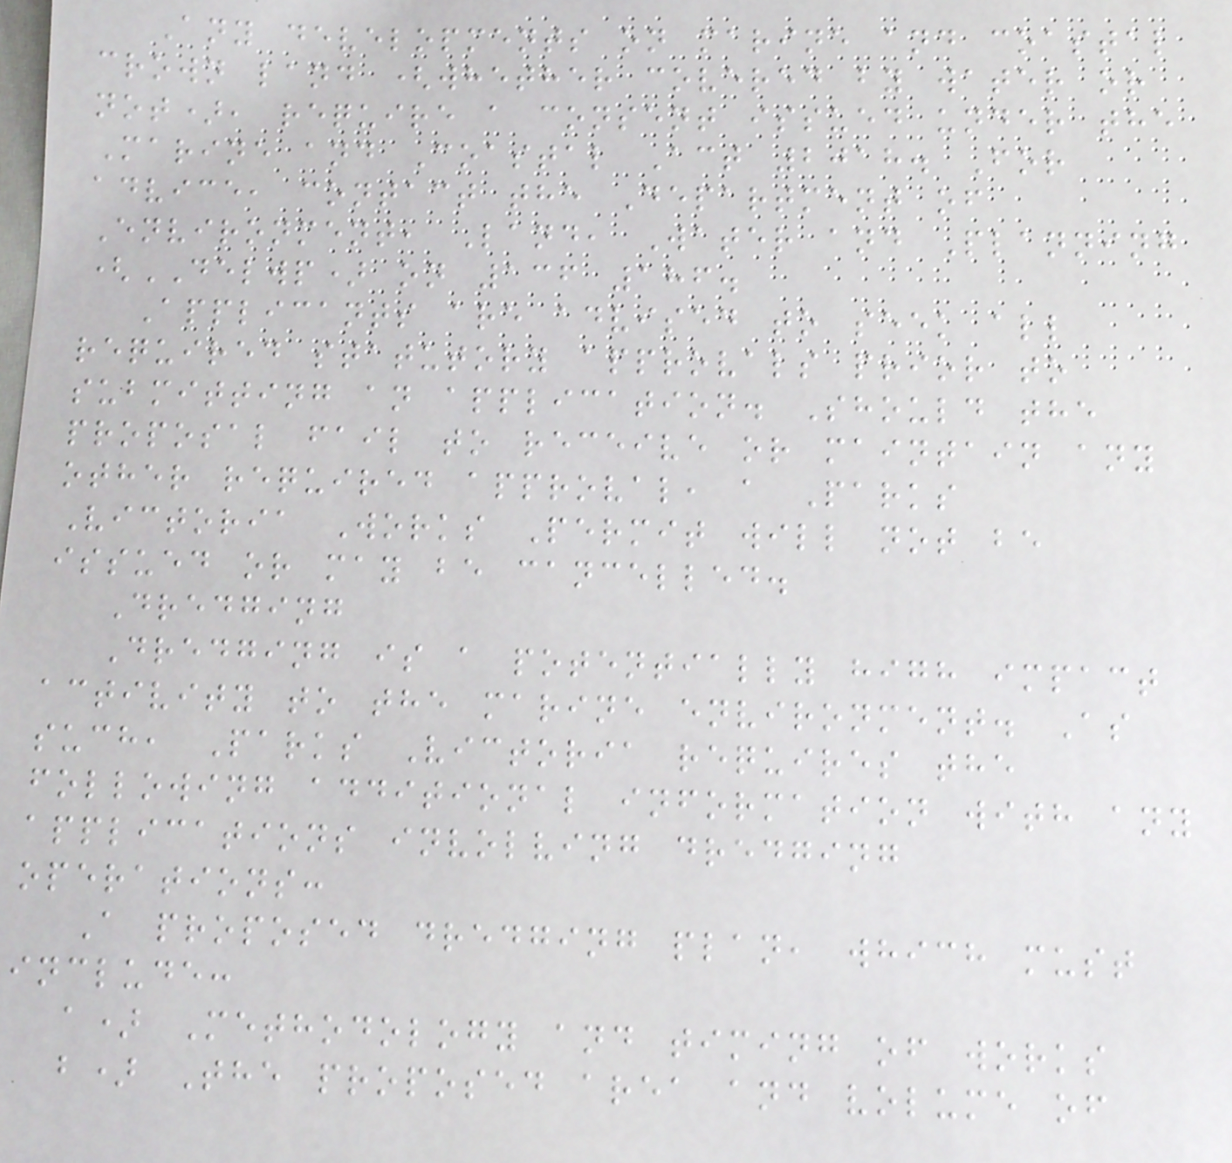Any developments on marine and coastal
crown land (whether covered by water or
not), require a consent issued under the
Marine and Coastal Act 2018. For
advice, contact the Department of
Environment, Land, Water and Planning
(DELWP) on 136 186.
Applicants are advised to seek all
required statutory approvals prior to
submitting an application. Should the
proposal fail to receive or maintain any
other required approval, a Parks
Victoria Works Permit will not be
issued or may be cancelled.
Dredging
Dredging is a potentially high impact
activity to the marine environment. As
such, Parks Victoria requires the
following additional information with any
applications involving dredging
operations:
A proposed dredging plan, which must
include:
a) Methodology and timing of works
b) The proposed area and volume of
